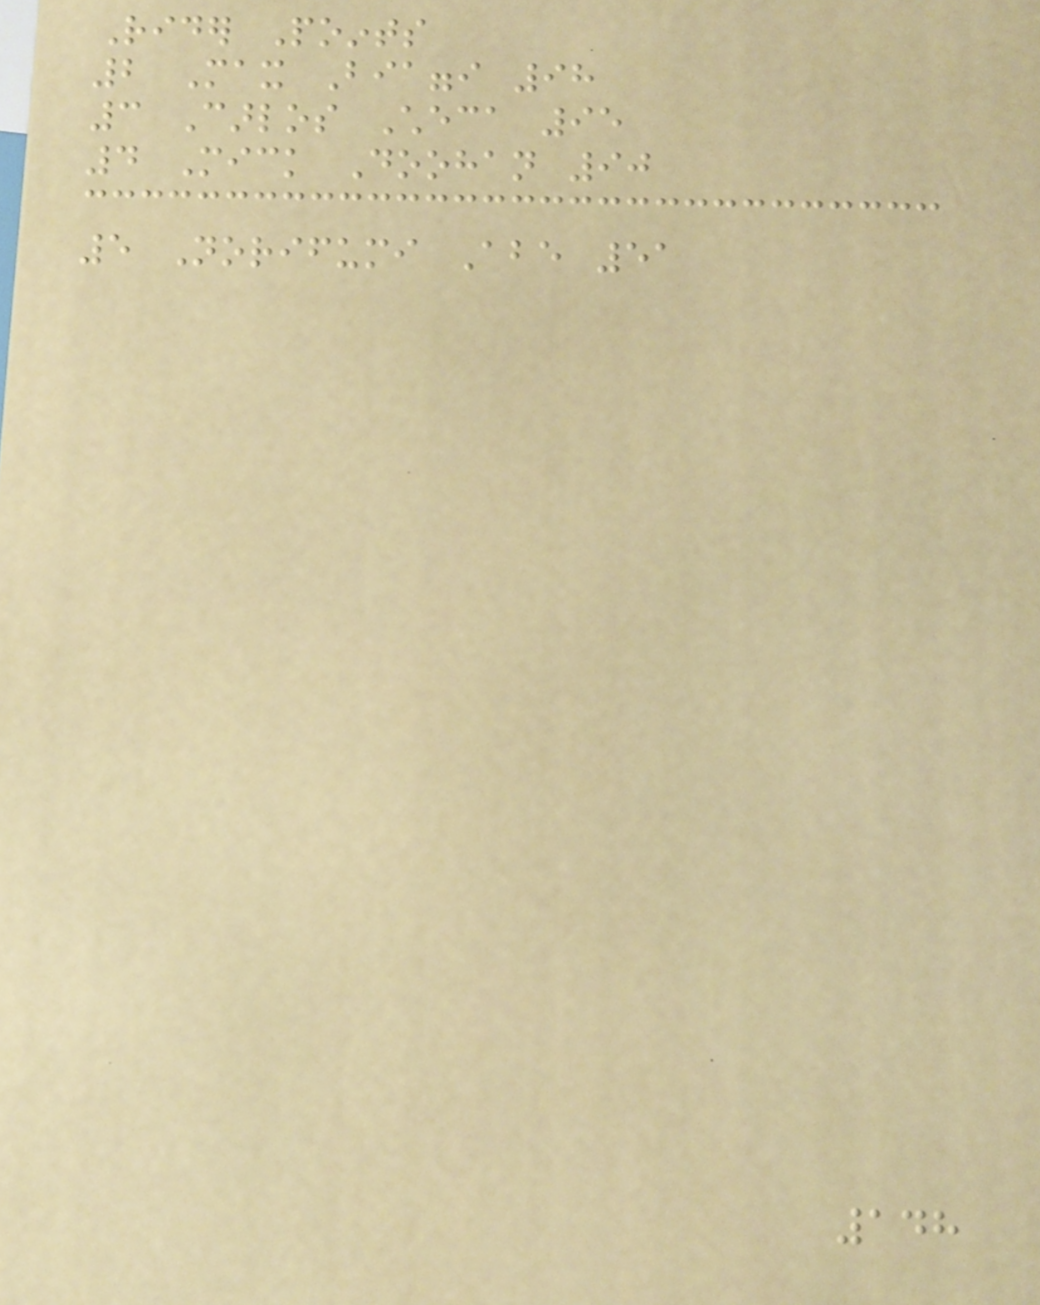Rider Points
2 Max Biaggi 98
3 Carlos Checa 95
4 Mick Doohan 90
5 Norifumi Abe 51
148
